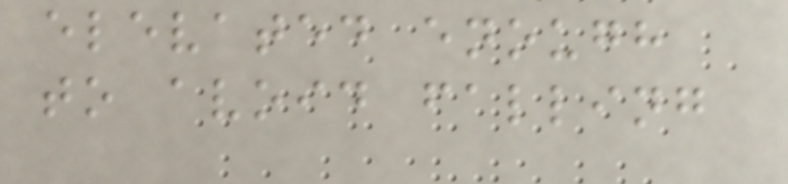elevated enough
to avoid falling
